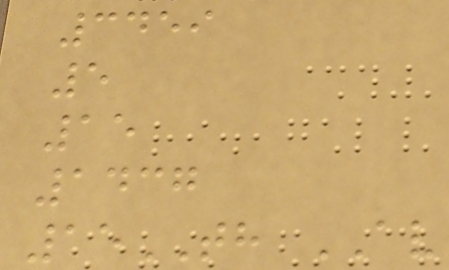3459
5
15
1437
15TH AV
